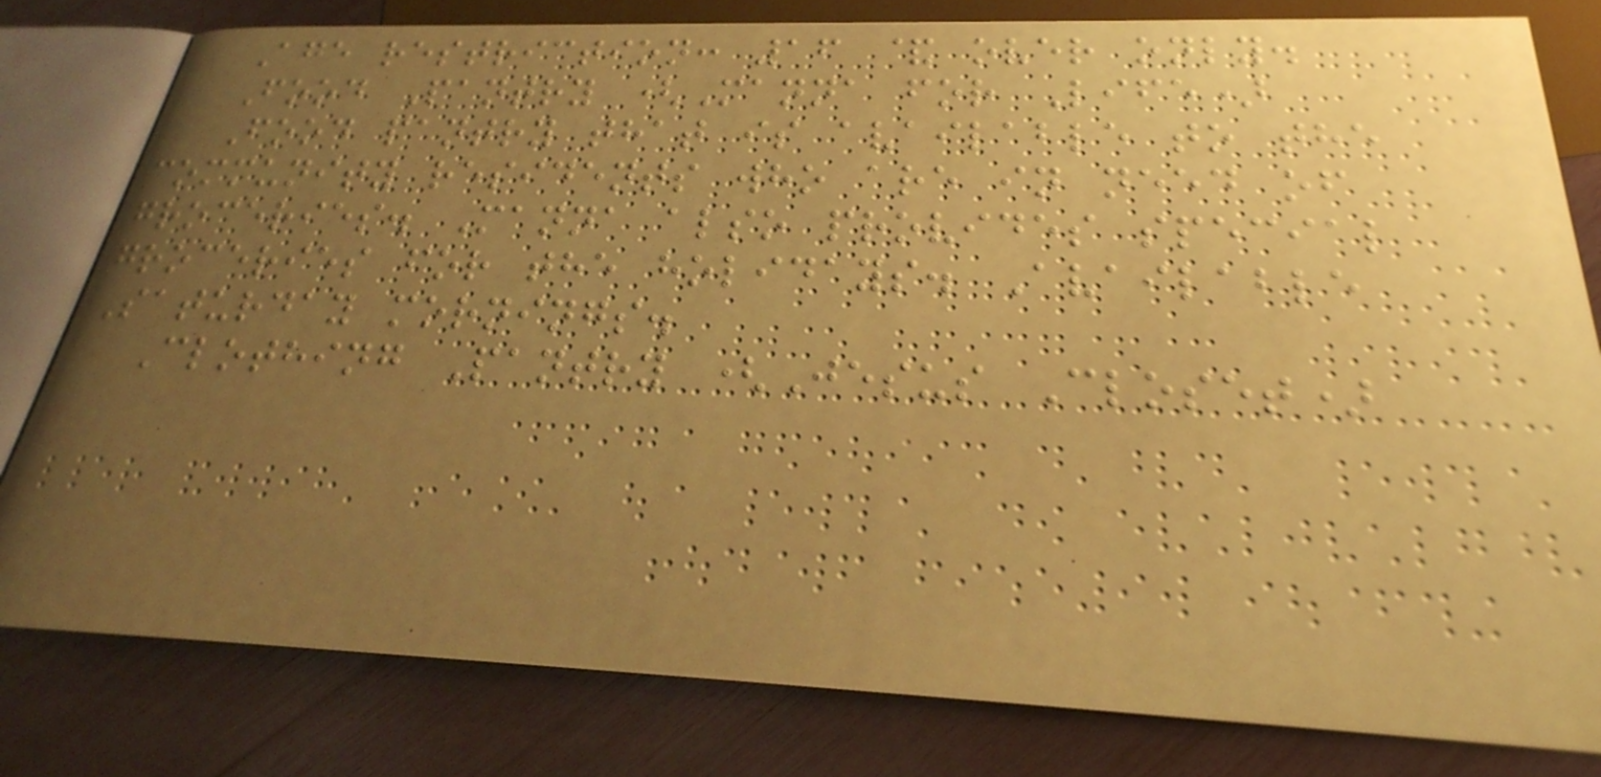Age restriction: 16 & over only.
Food Pantry (Manna for Life)
Food pantry that is available to the
community residents who are in need of
groceries. Manna also provides special
groceries for the holidays. Available
Saturday mornings.
Clothing Pantry (Jesus Closet)
